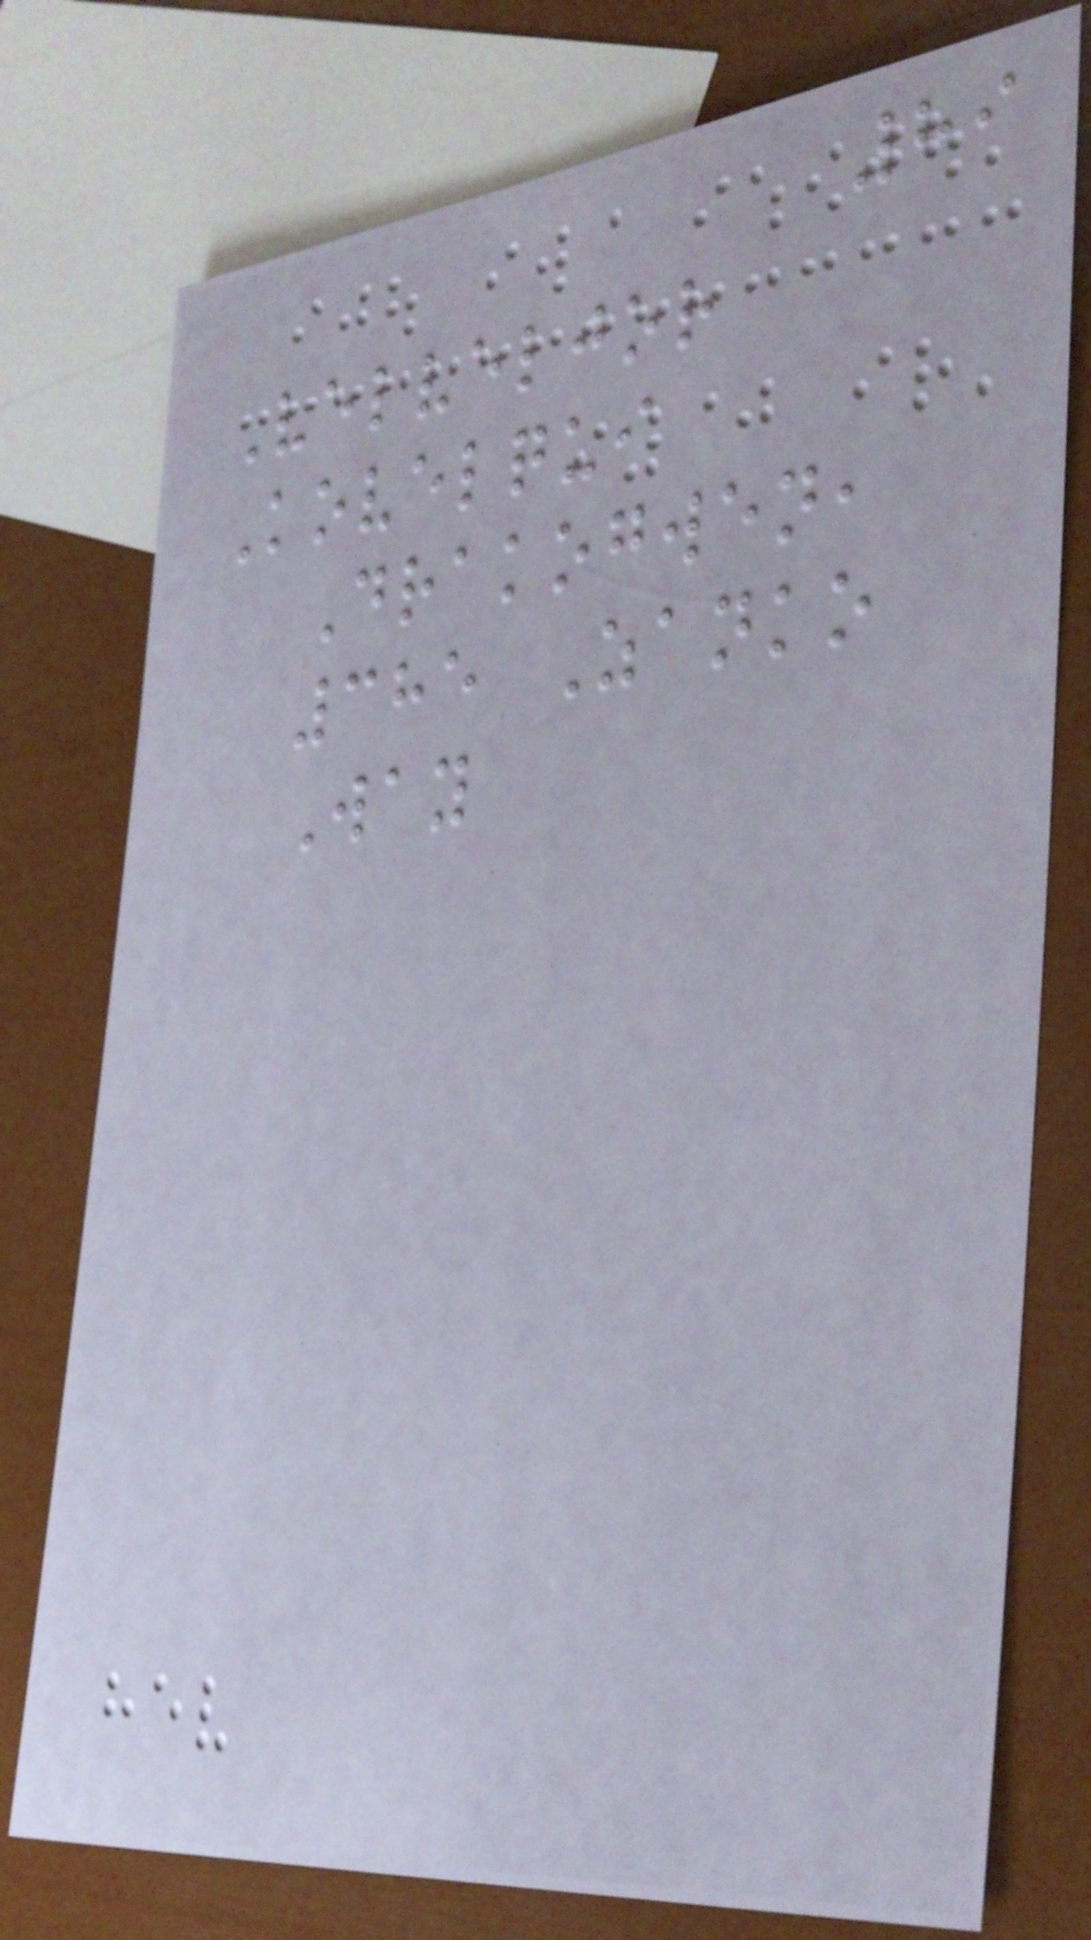89
Velveljor
Kovelqui
Drakogwen,
385 Zanko
Way
